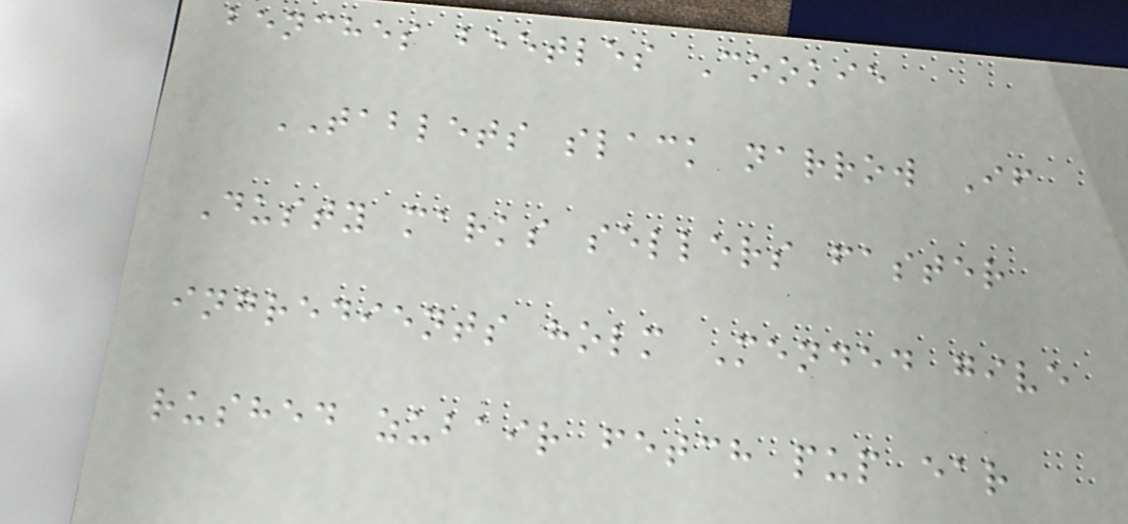benches beetles Cookie
TABLETS slack narrow If
Dusty marks sellers faster
ingredients holm Mended give
rushed zubair fetch pup ear
